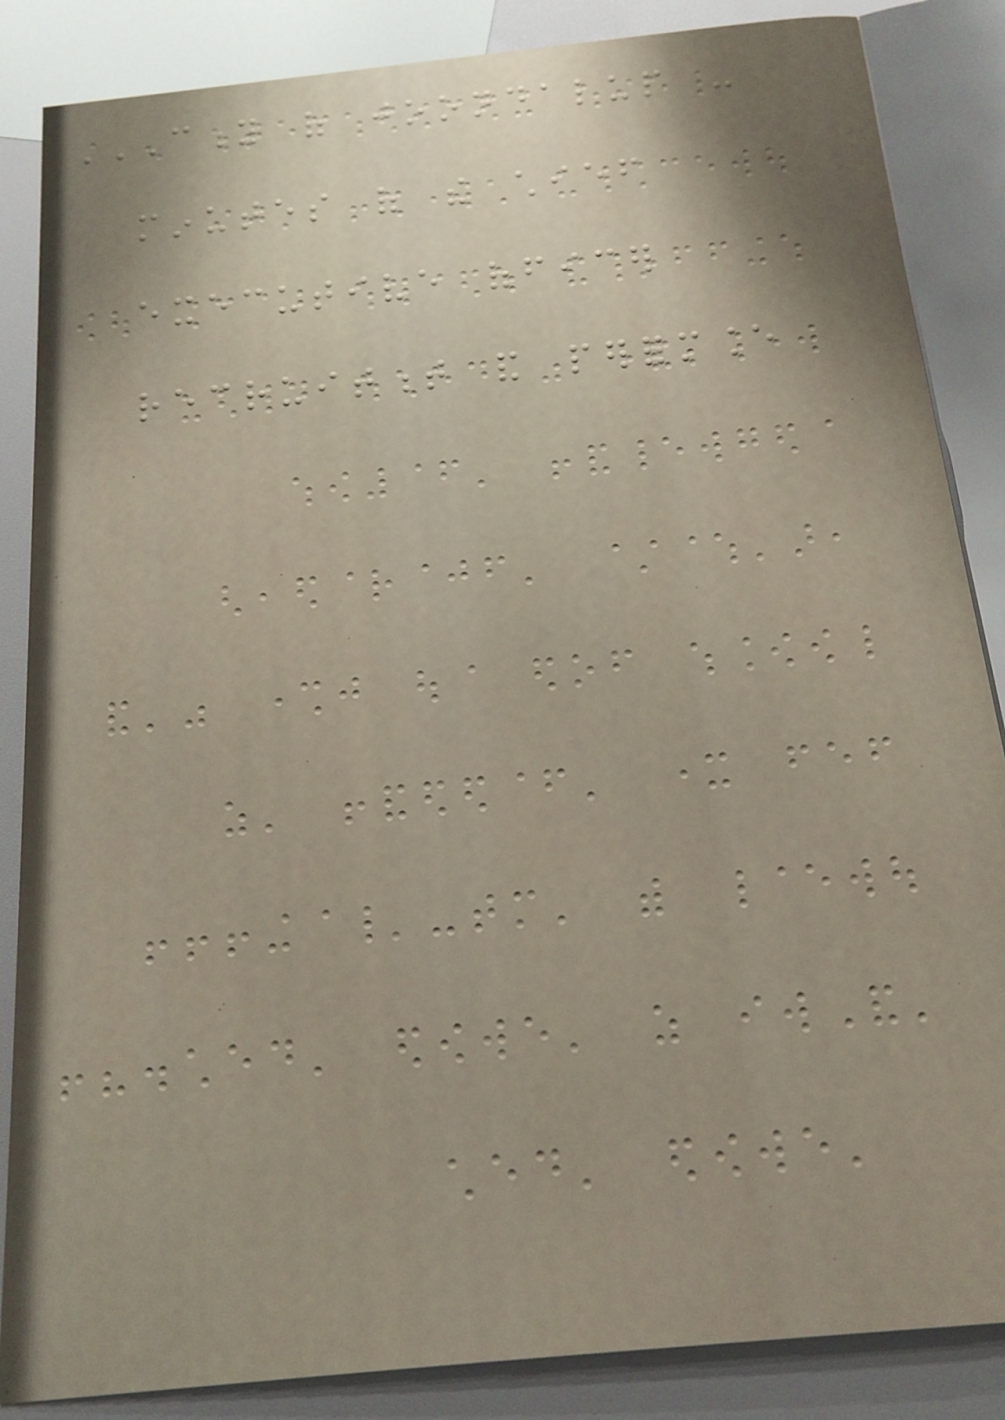CITY OF JOONDALUP -
MINUTES OF THE CHIEF
EXECUTIVE OFFICER
RECRUITMENT AND PERFORMANCE
